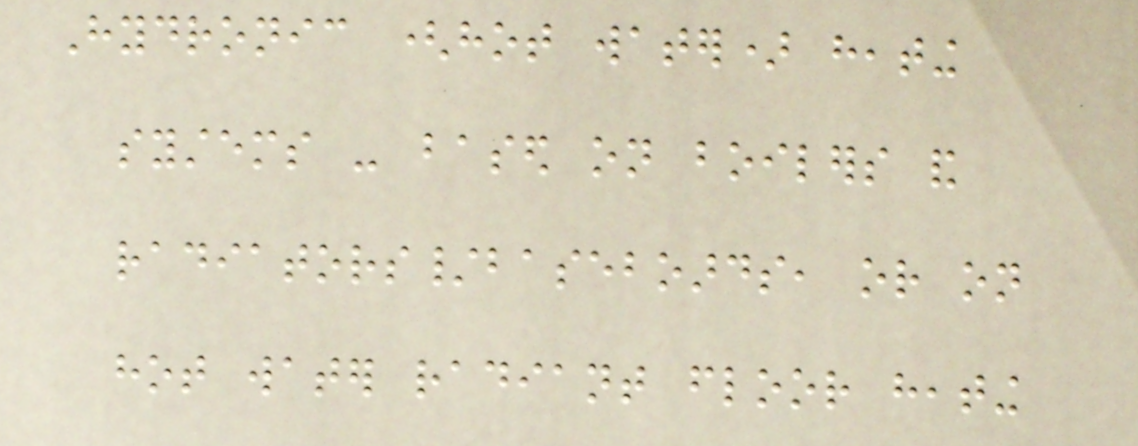Hydronic (hot water) heating
systems - based on boilers and
radiators/baseboards, or on
hot water radiant floor heating
